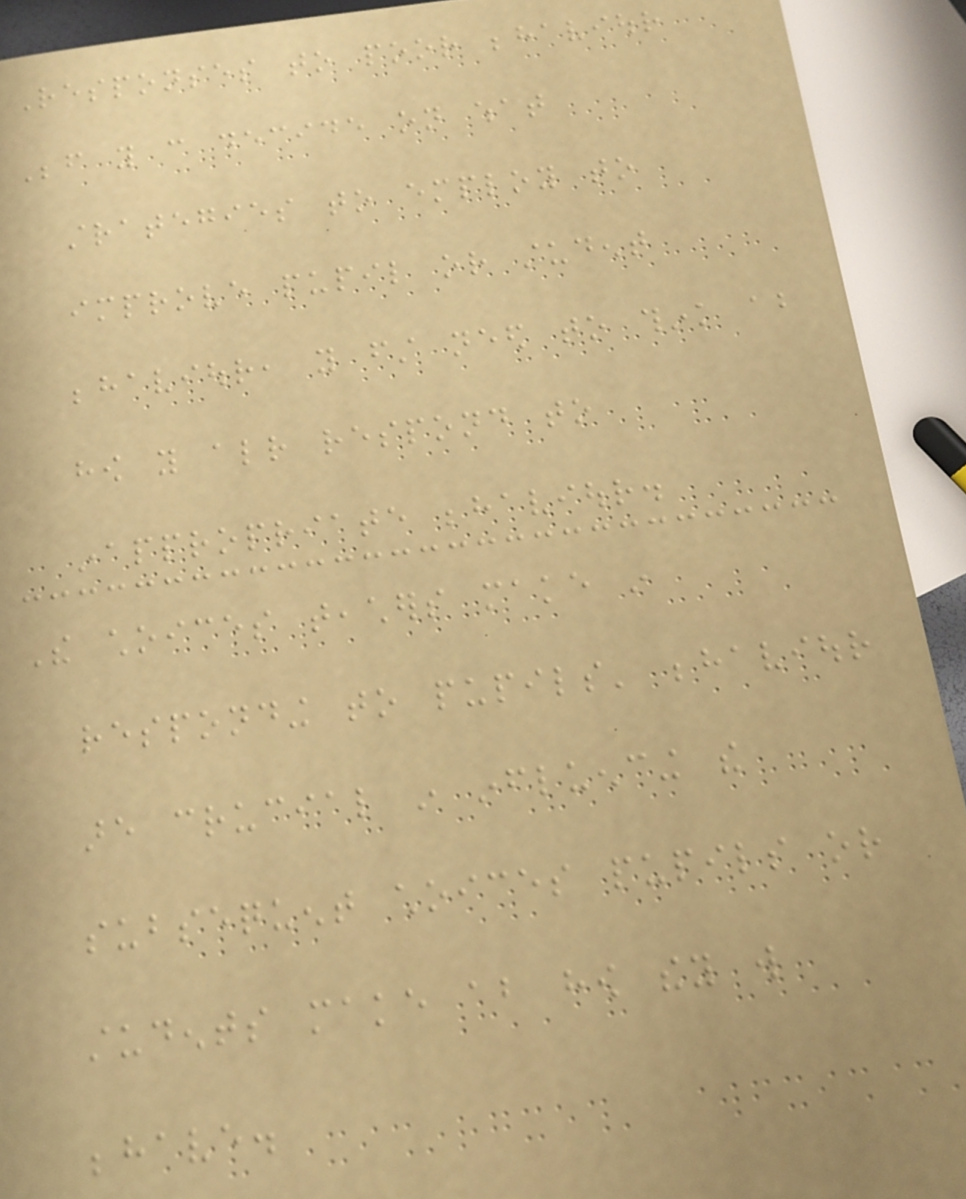Responses to poor behaviour
Before you can decide on what
strategies to employ to
improve pupil or student
behaviour, you first need to think about
how you already respond to
inappropriate behaviour.
The choices teachers make in
responding to pupils' behaviour
are crucial in influencing the
subsequent choices pupils or
students make about how they will
behave.
